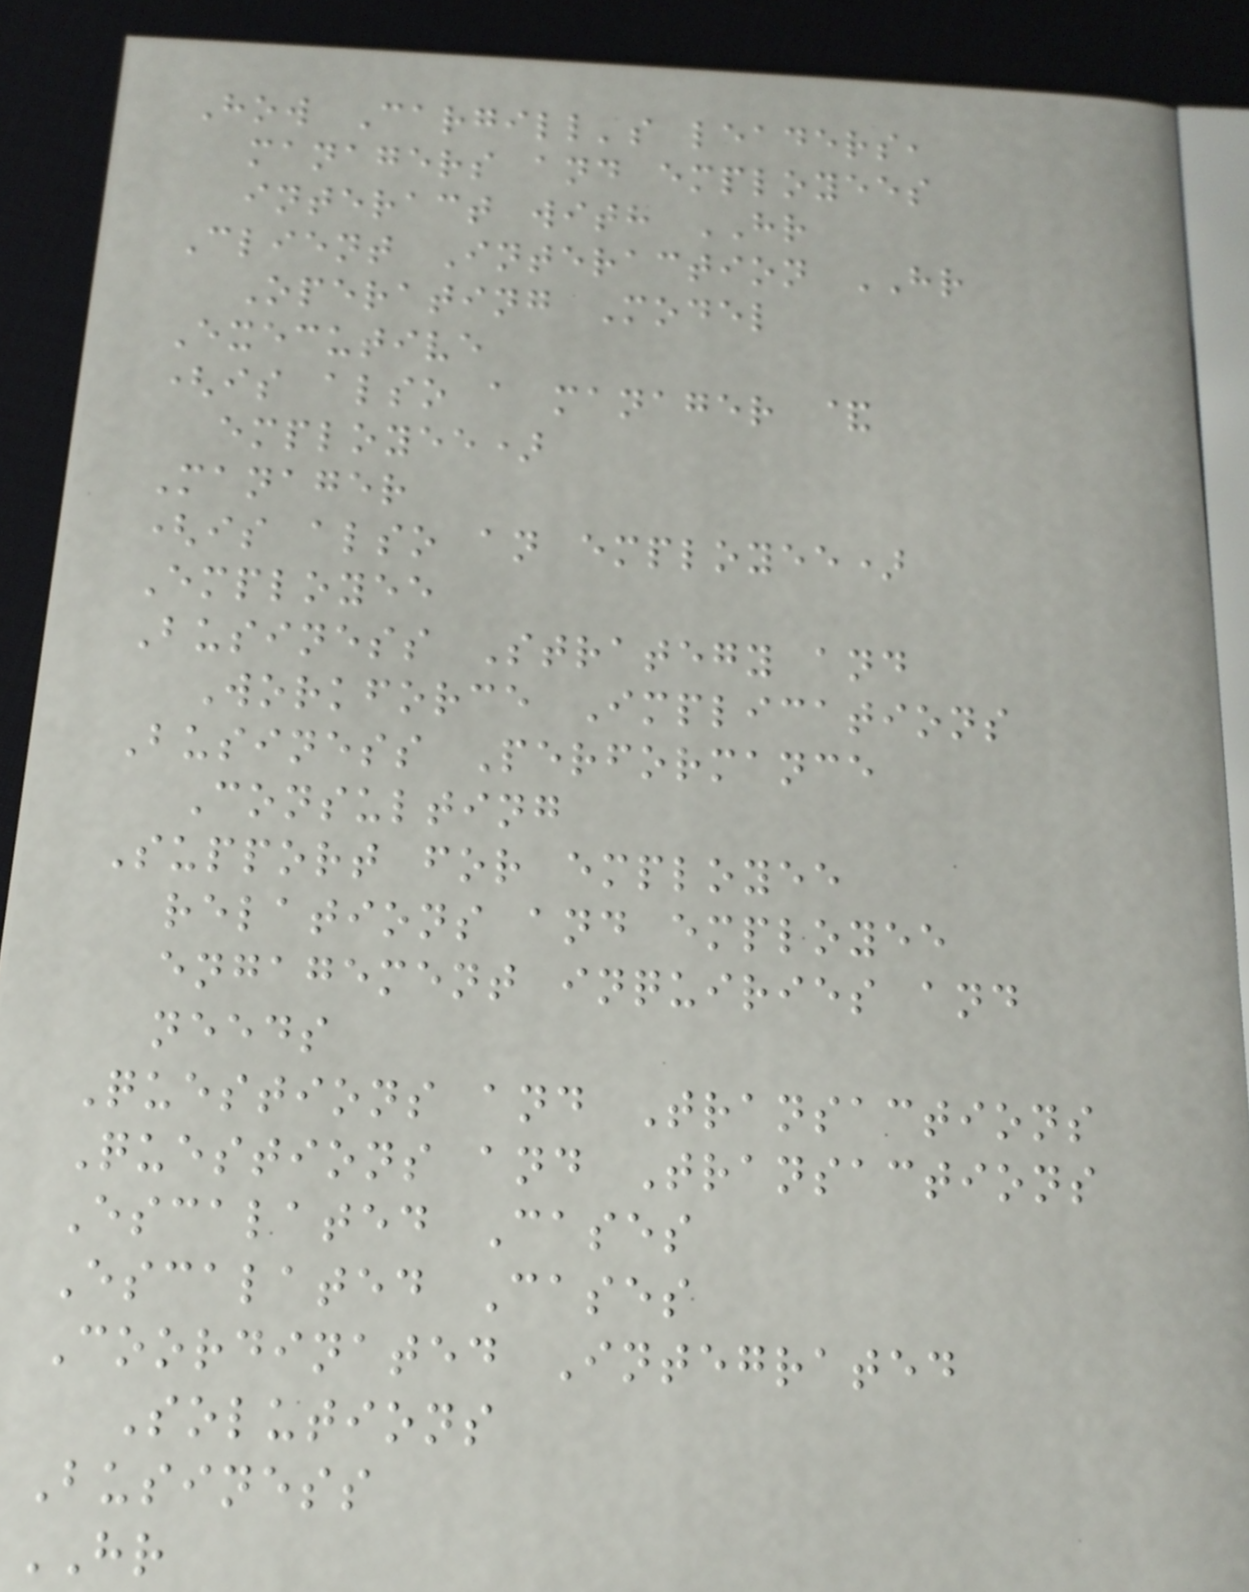How Cargill's leaders,
managers and employees
interact with HR
Client Interaction HR
Operating Model
Executive
(is also a manager &
employee)
Manager
(is also an employee)
Employee
Business Strategy and
Workforce Implications
Business Performance
Consulting
Support for employee
relations and employee
engagement inquiries and
needs
Questions and Transactions
Questions and Transactions
Escalated Cases
Escalated Cases
Coordinated Integrated
Solutions
Business
HR
